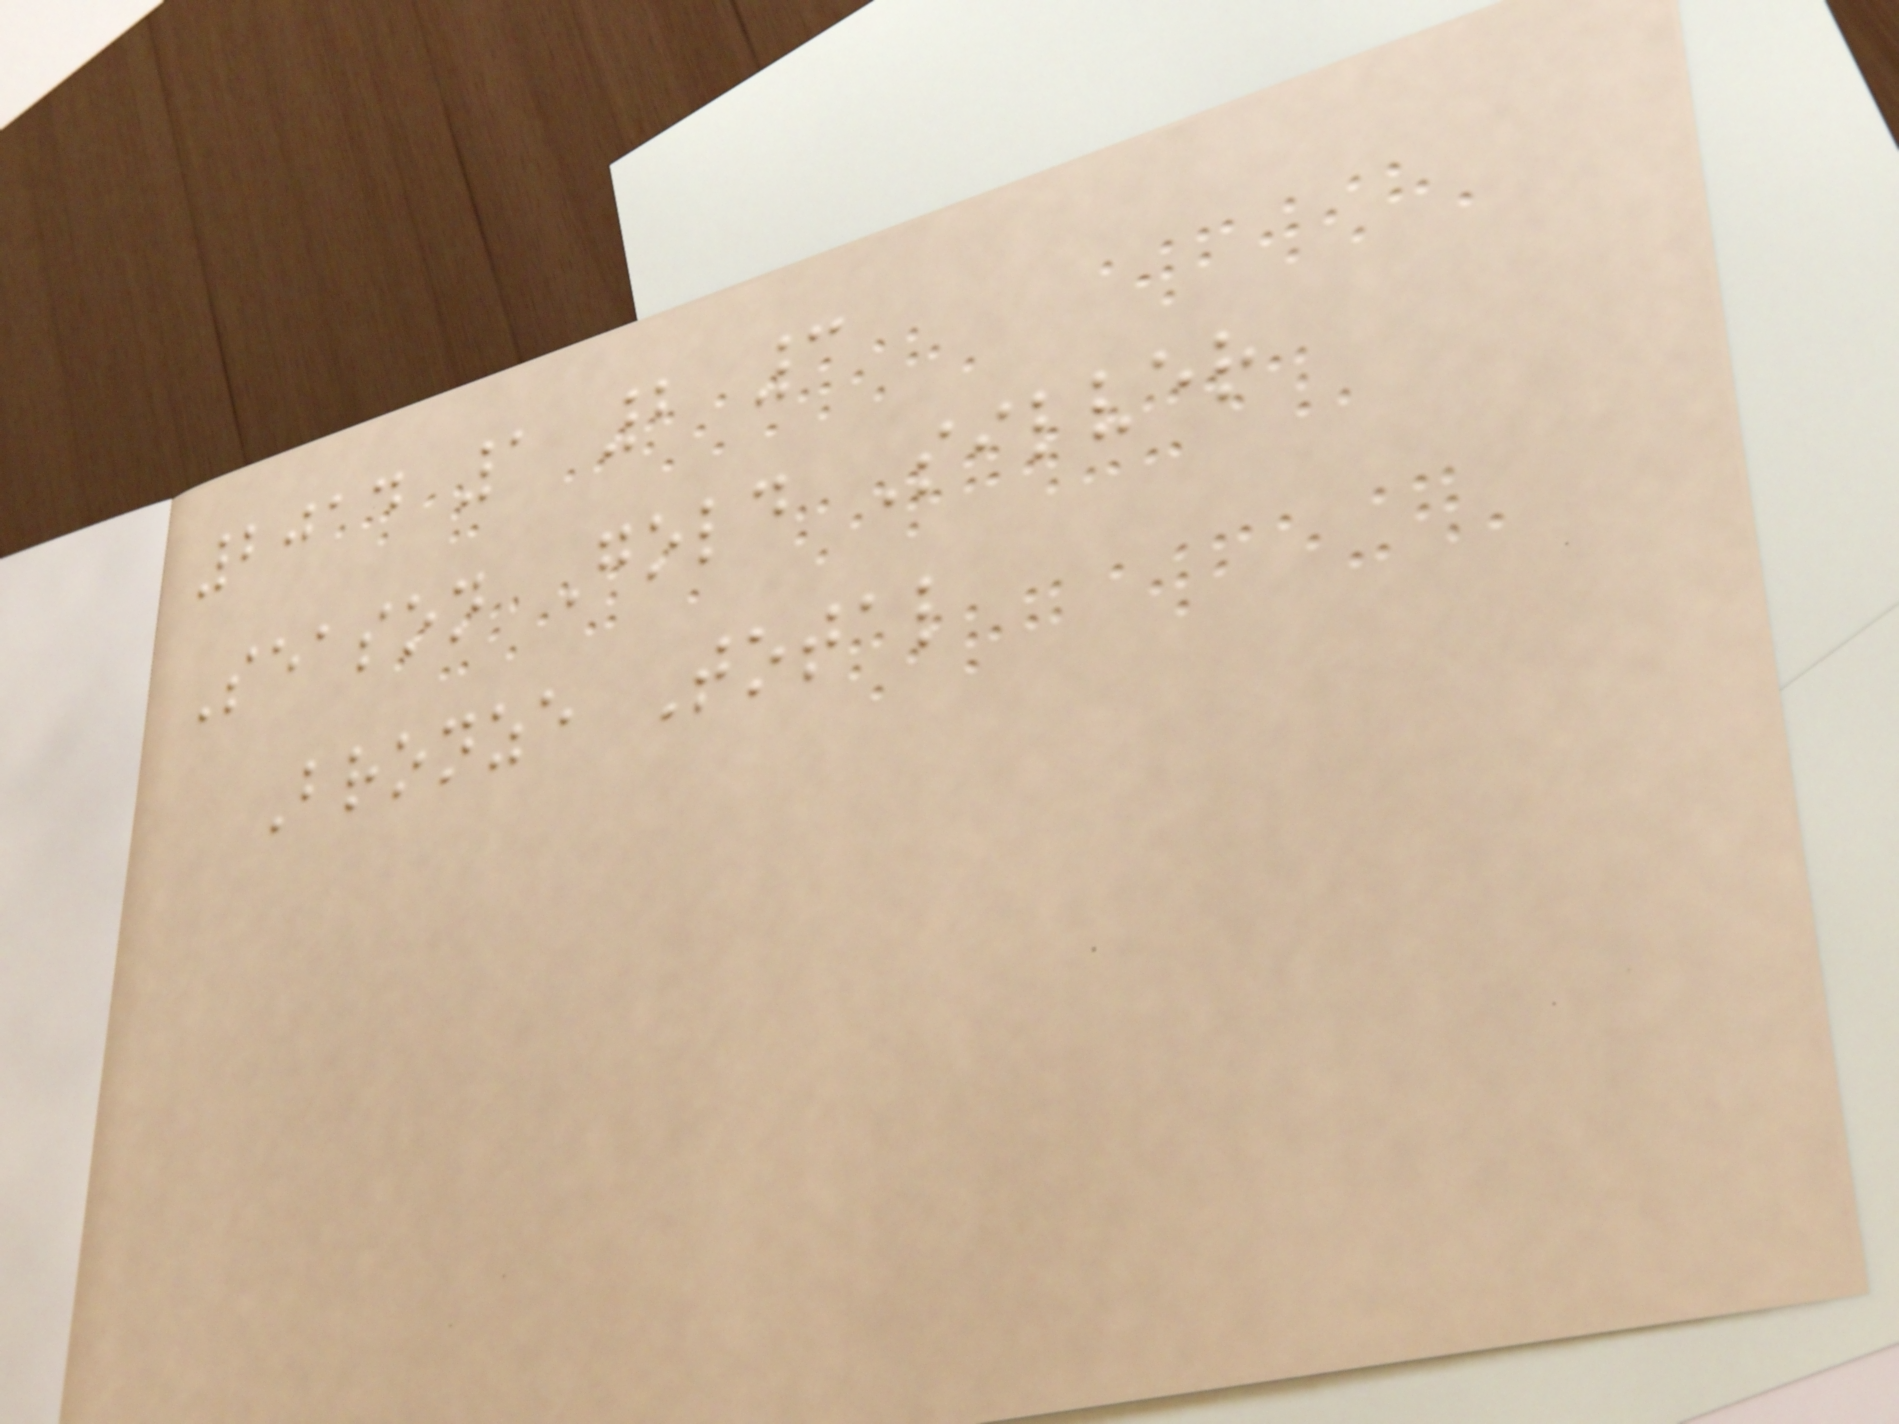2014 1 2 3
Season Gold Silver
Bronze Total
